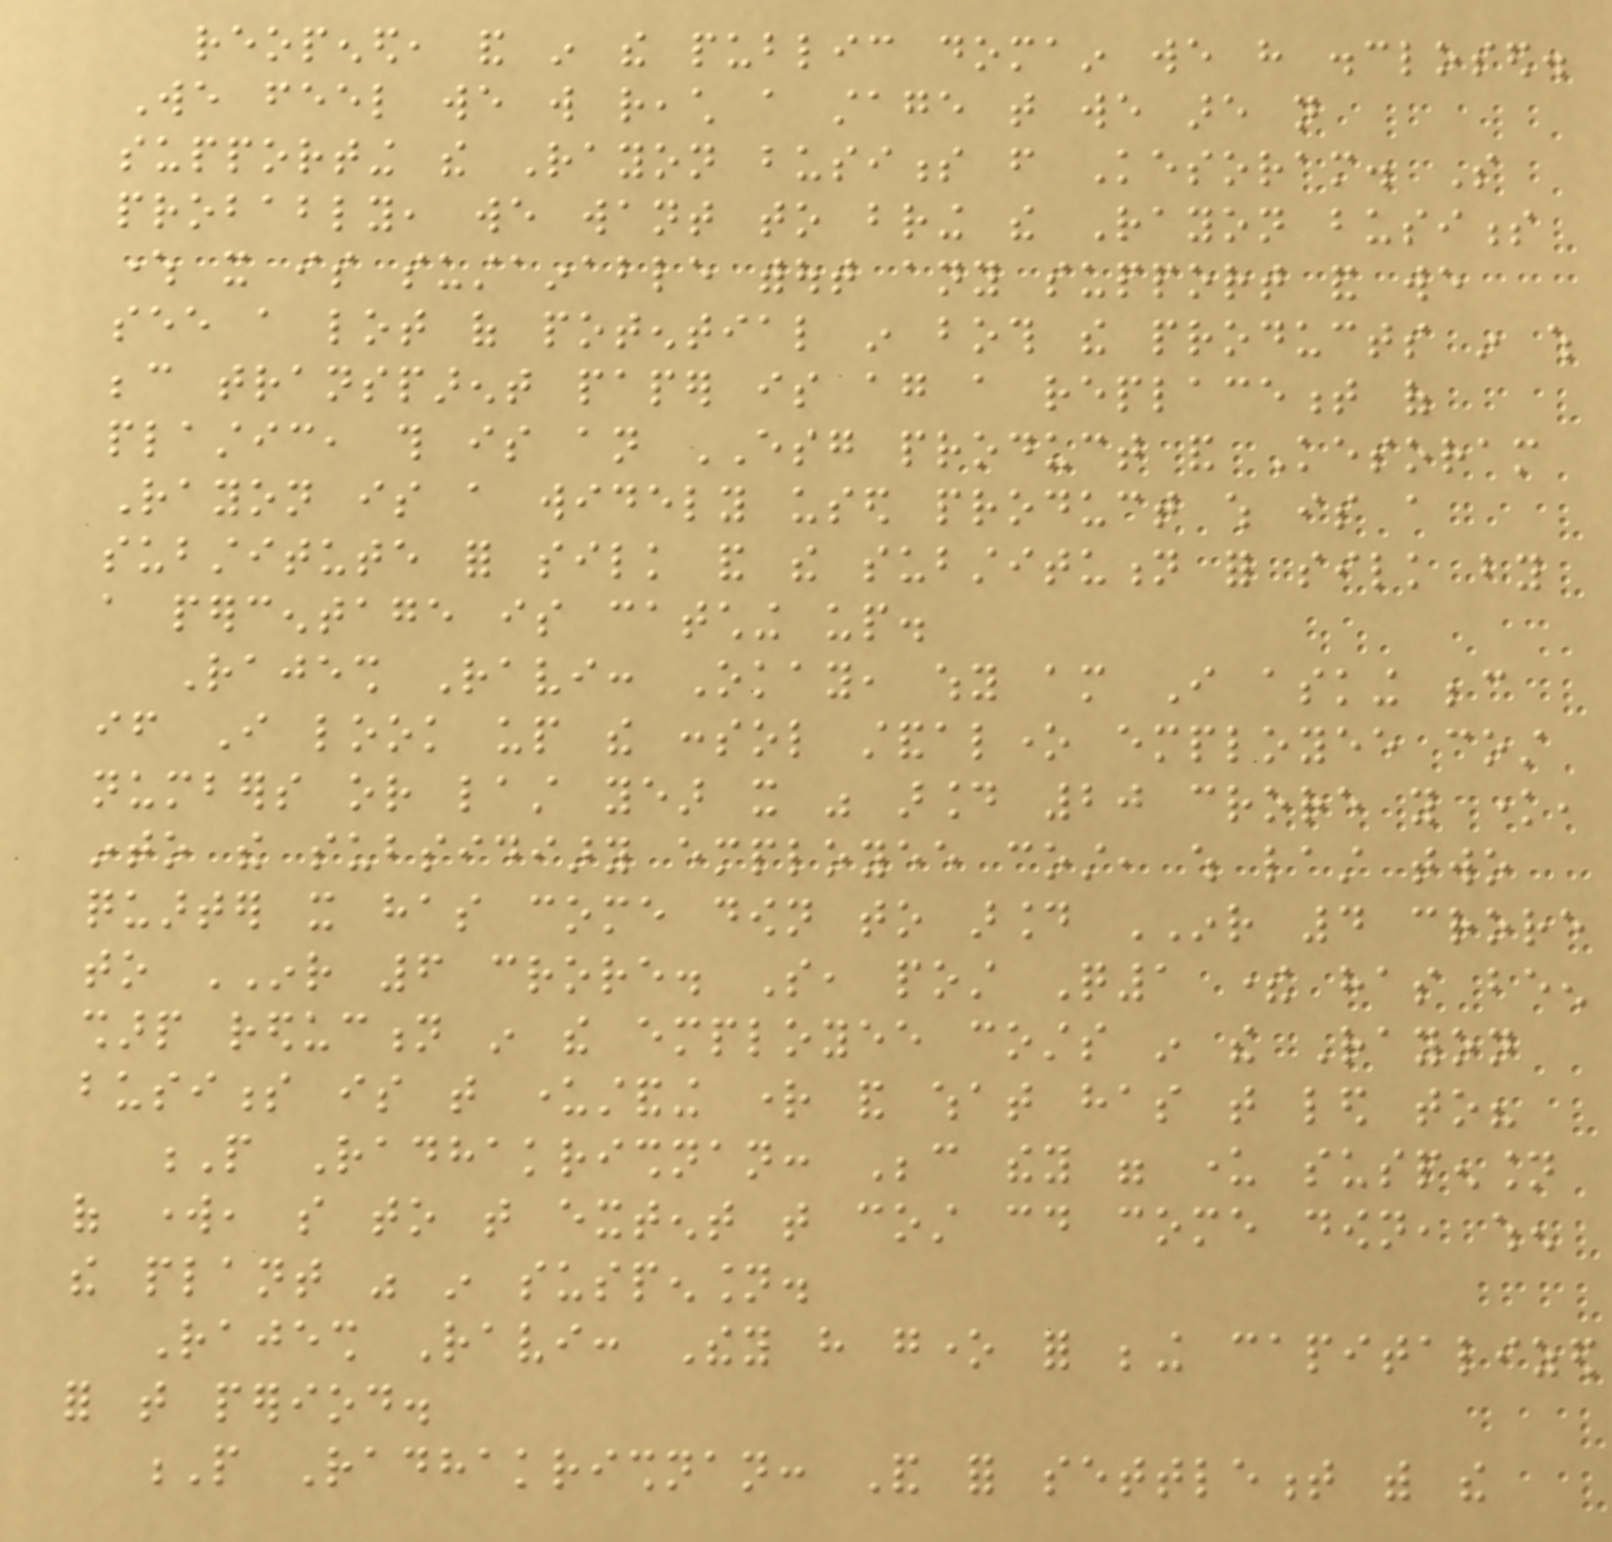reopened, and in the public domain we have disclosed.
We feel we will reach a stage that we are not
supporting the Rayon business from Kesoram. So
probably, we want to bring the Rayon business
where it is sustainable without any support and we
see a lot of potential in both the products in which
because transparent paper is again a replacement of
plastic, this is an ESG product and Kesoram
Rayon is a widely used product which is a
substitute for silk and the substitution for silk by
a percentage is catching up.
Rajesh Ravi: Okay, why am I asking because
if I look up the consol standalone employee cost
numbers or last year it was around 20 crore you know,
into the subsidiary employee cost, which last two
quarter it has come down to around INR 4 crore
to INR 6 crore. So, post Q1 there has been
sharp reduction in the employee costs in the Rayon
business is that understanding right and what has that led to?
P Radhakrishnan: Because they were under suspension
of work, so to that extent that cost could come down, when
the plant was in suspension.
Rajesh Ravi: They have gone for being capitalized
for that period.
P Radhakrishnan: And for settlement with the
